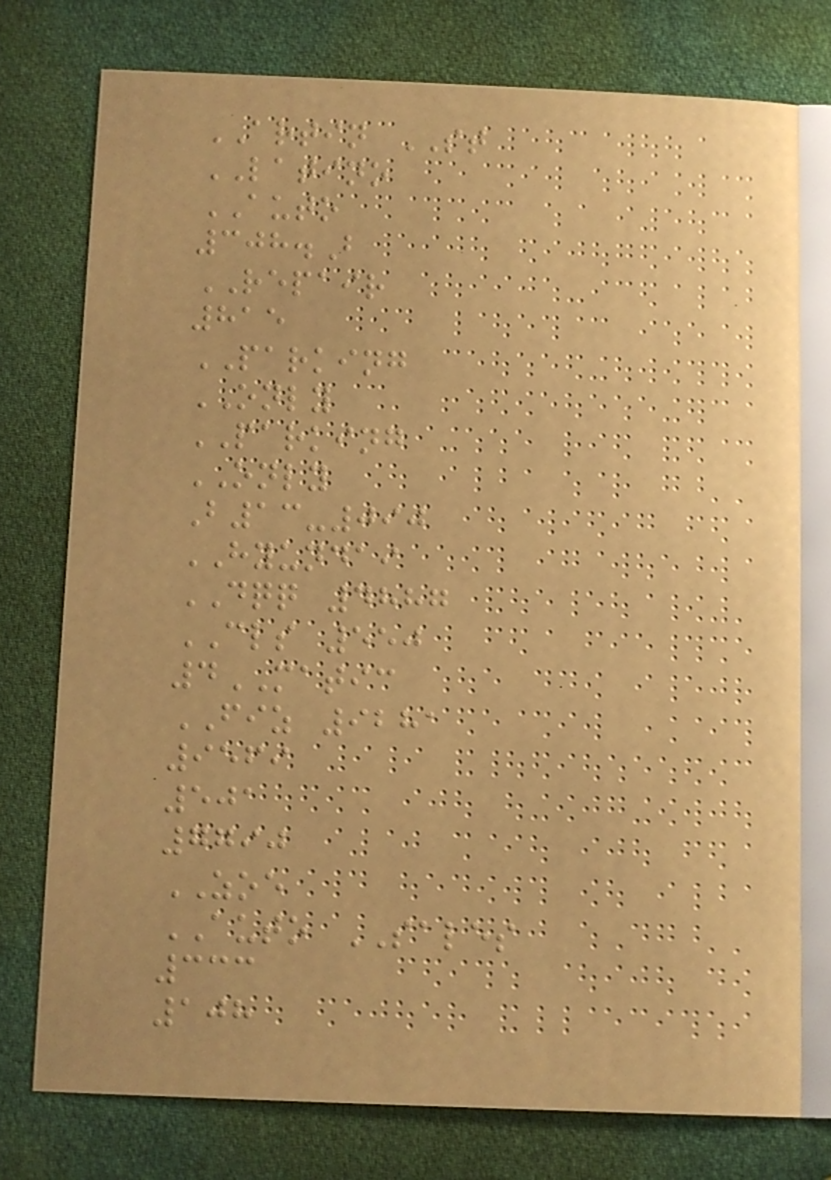ARTIN ST
LATINO
AUTO
308.B
REPAIR
815
PARKING
ONLY
PARKING
ONLY
B13-090
HYUNDAI
DQQ 4887
CLS 550
4MATIC
FIZ 9281
9569
501
7790
ZOE
AUTO SALES
333
108
